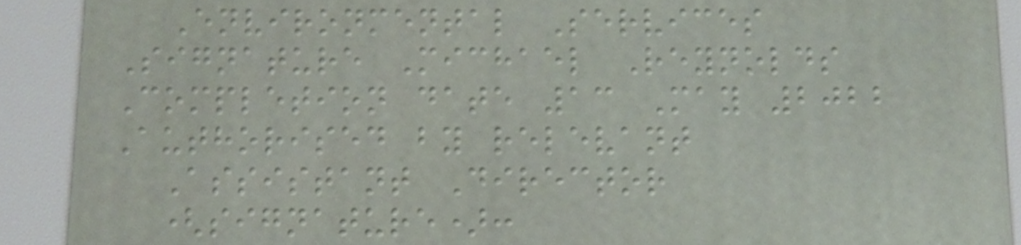Environmental Services
Signature Michael Reynolds
Completion date 13 May 2022
Authorised by relevant
Assistant Director
(signature):
